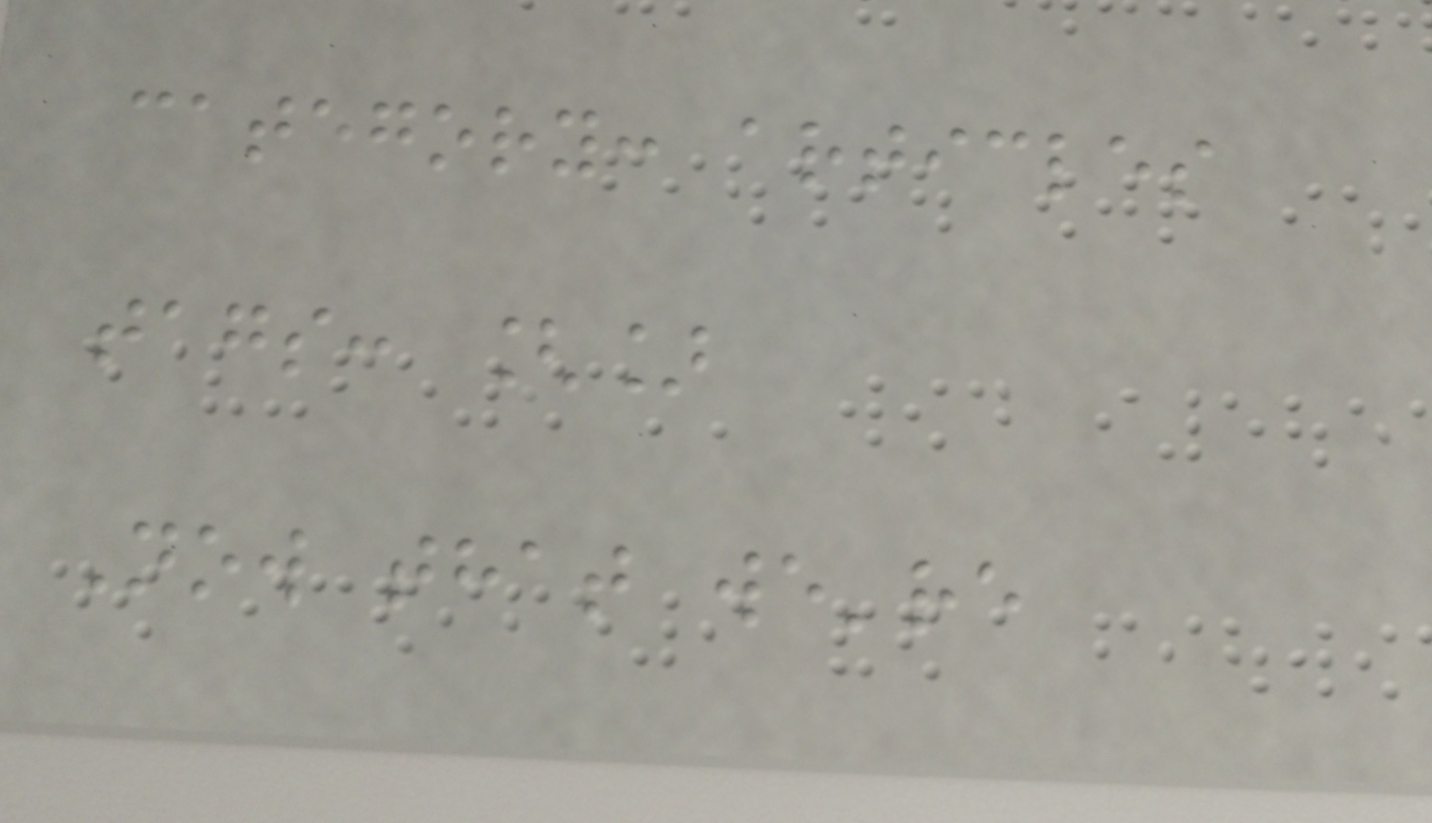category: articles
tags: []
Now that we're
